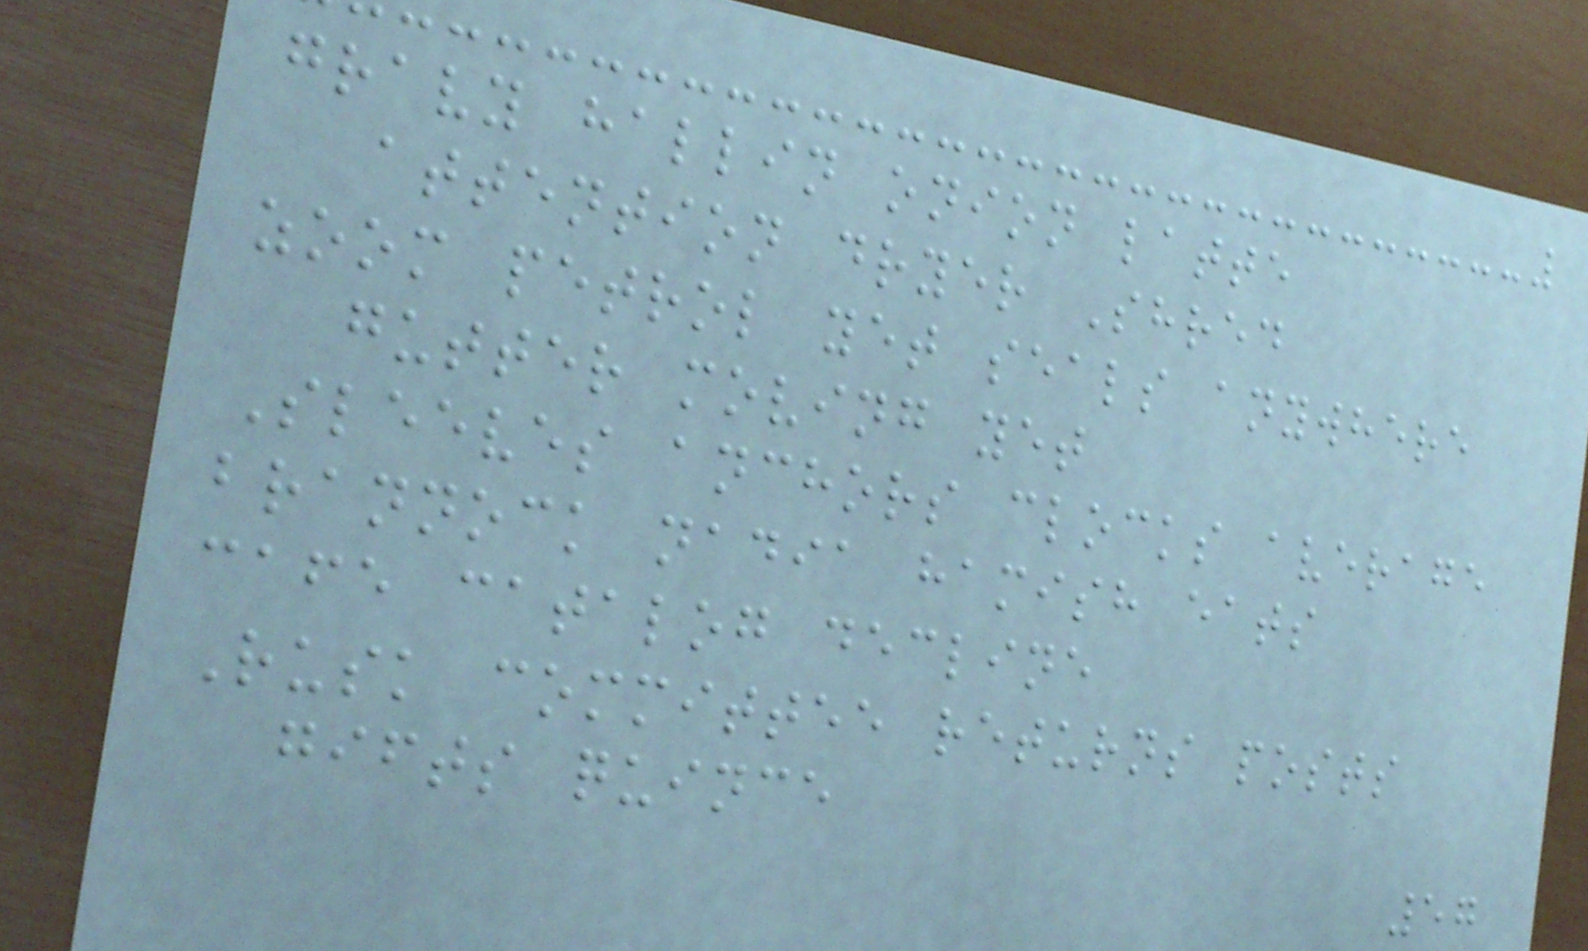gravy hallin onion latte
attention dryer Shred
zoom petrol yet seals anywhere
gutter moving yet
Sleeves anchors clocks average
brannock nadia hamish eats
cafe catalog decline
Rusk committee returns posts
gifts quince
57
